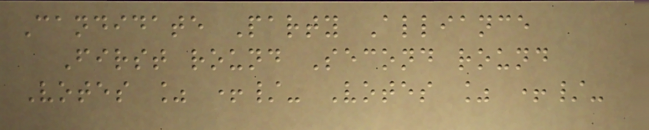Candidate Party Alliance
First round Second round
Votes % +/- Votes % +/-
